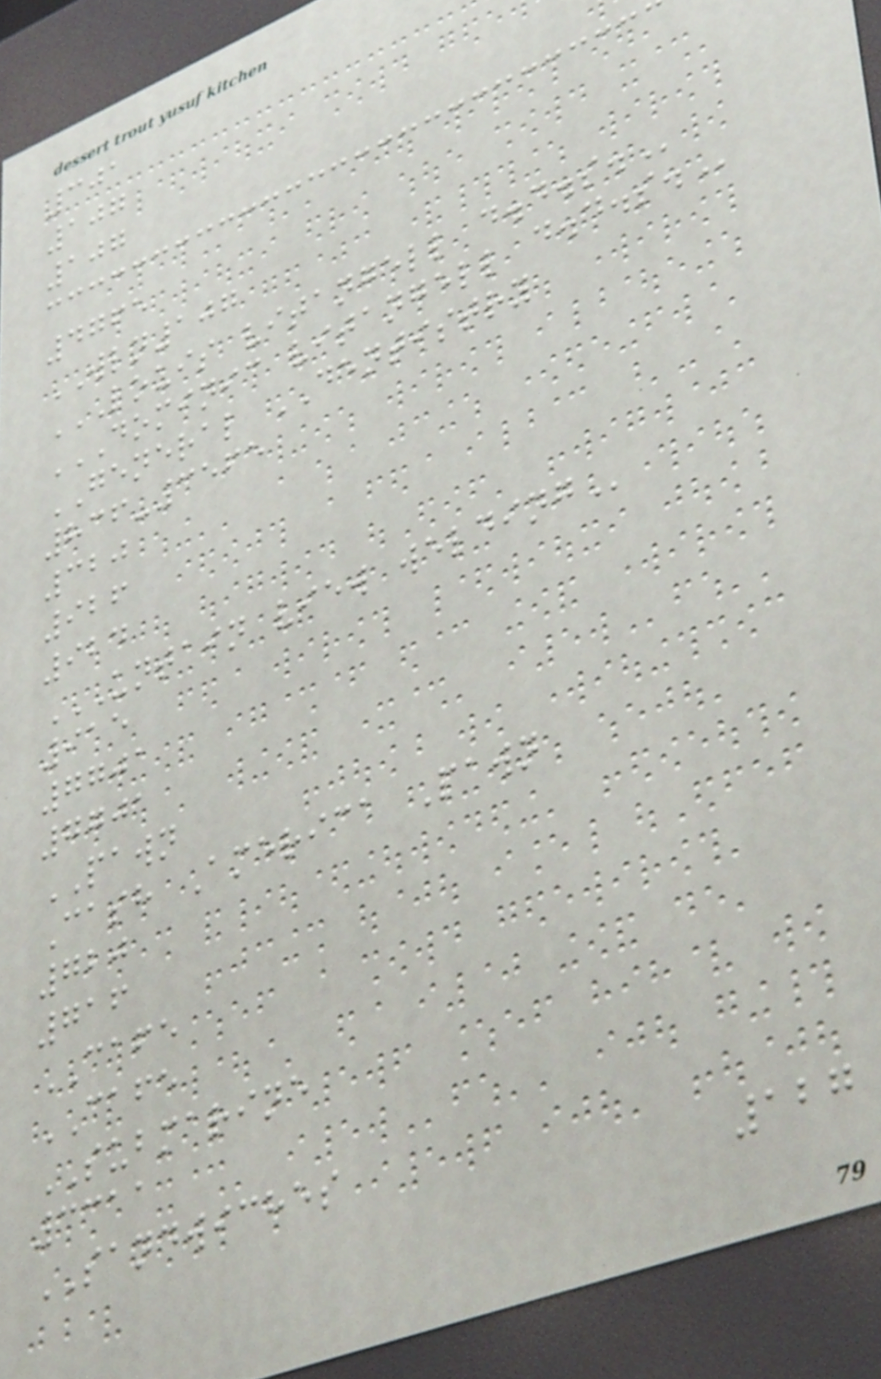301
107
107
4765
WLN107
LOUIS VITANGELL D.D.S.
DOMINIC VITANGELL D.D.S.
GENERAL DENTISTRY
836-3565
320
926
924
UNTAIN VIEW WELDING
915
7701
7701
PAWN
Cash America Pawn
720
716
CAFE
CAFE
SUBMARINE
3311
SANDWICHES
127
